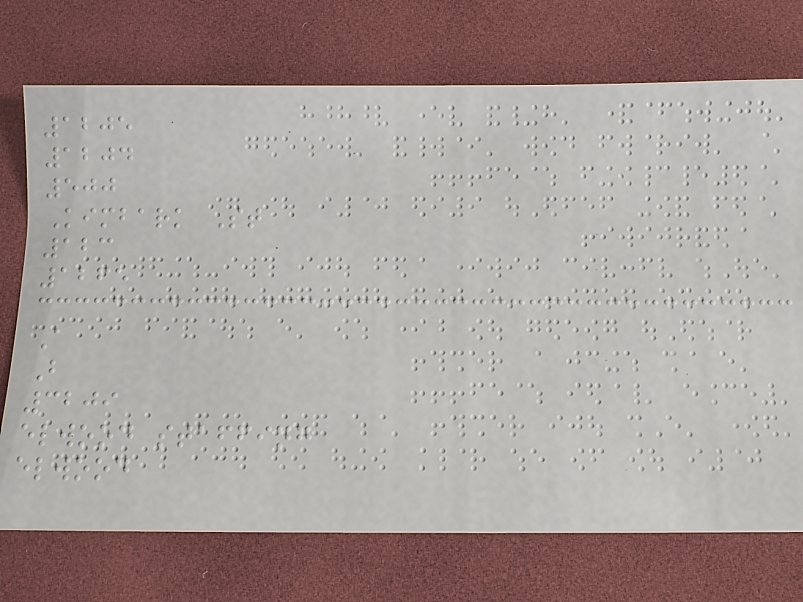1205
1204
500
Kimbark St
123
1265
A
B
3209
elwood staffing
elwood
